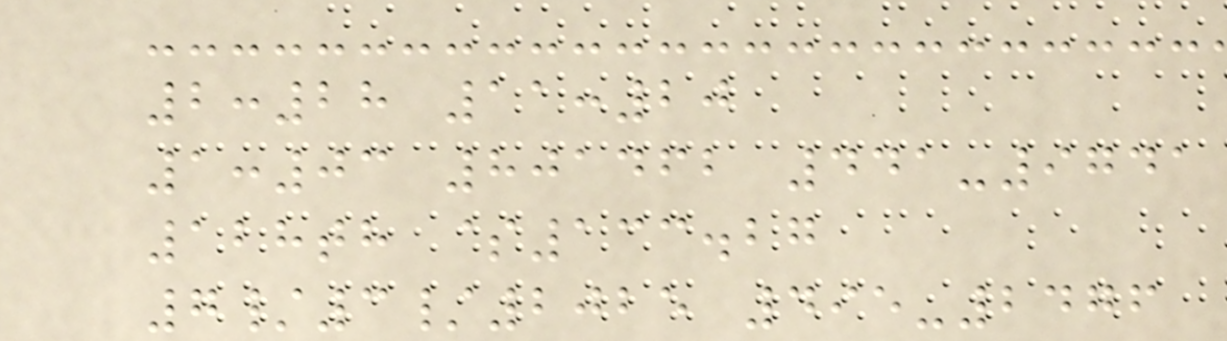2:28 11:20
1:03 801462 441-9741
128th $133.27
7/3/2025 495-2476
